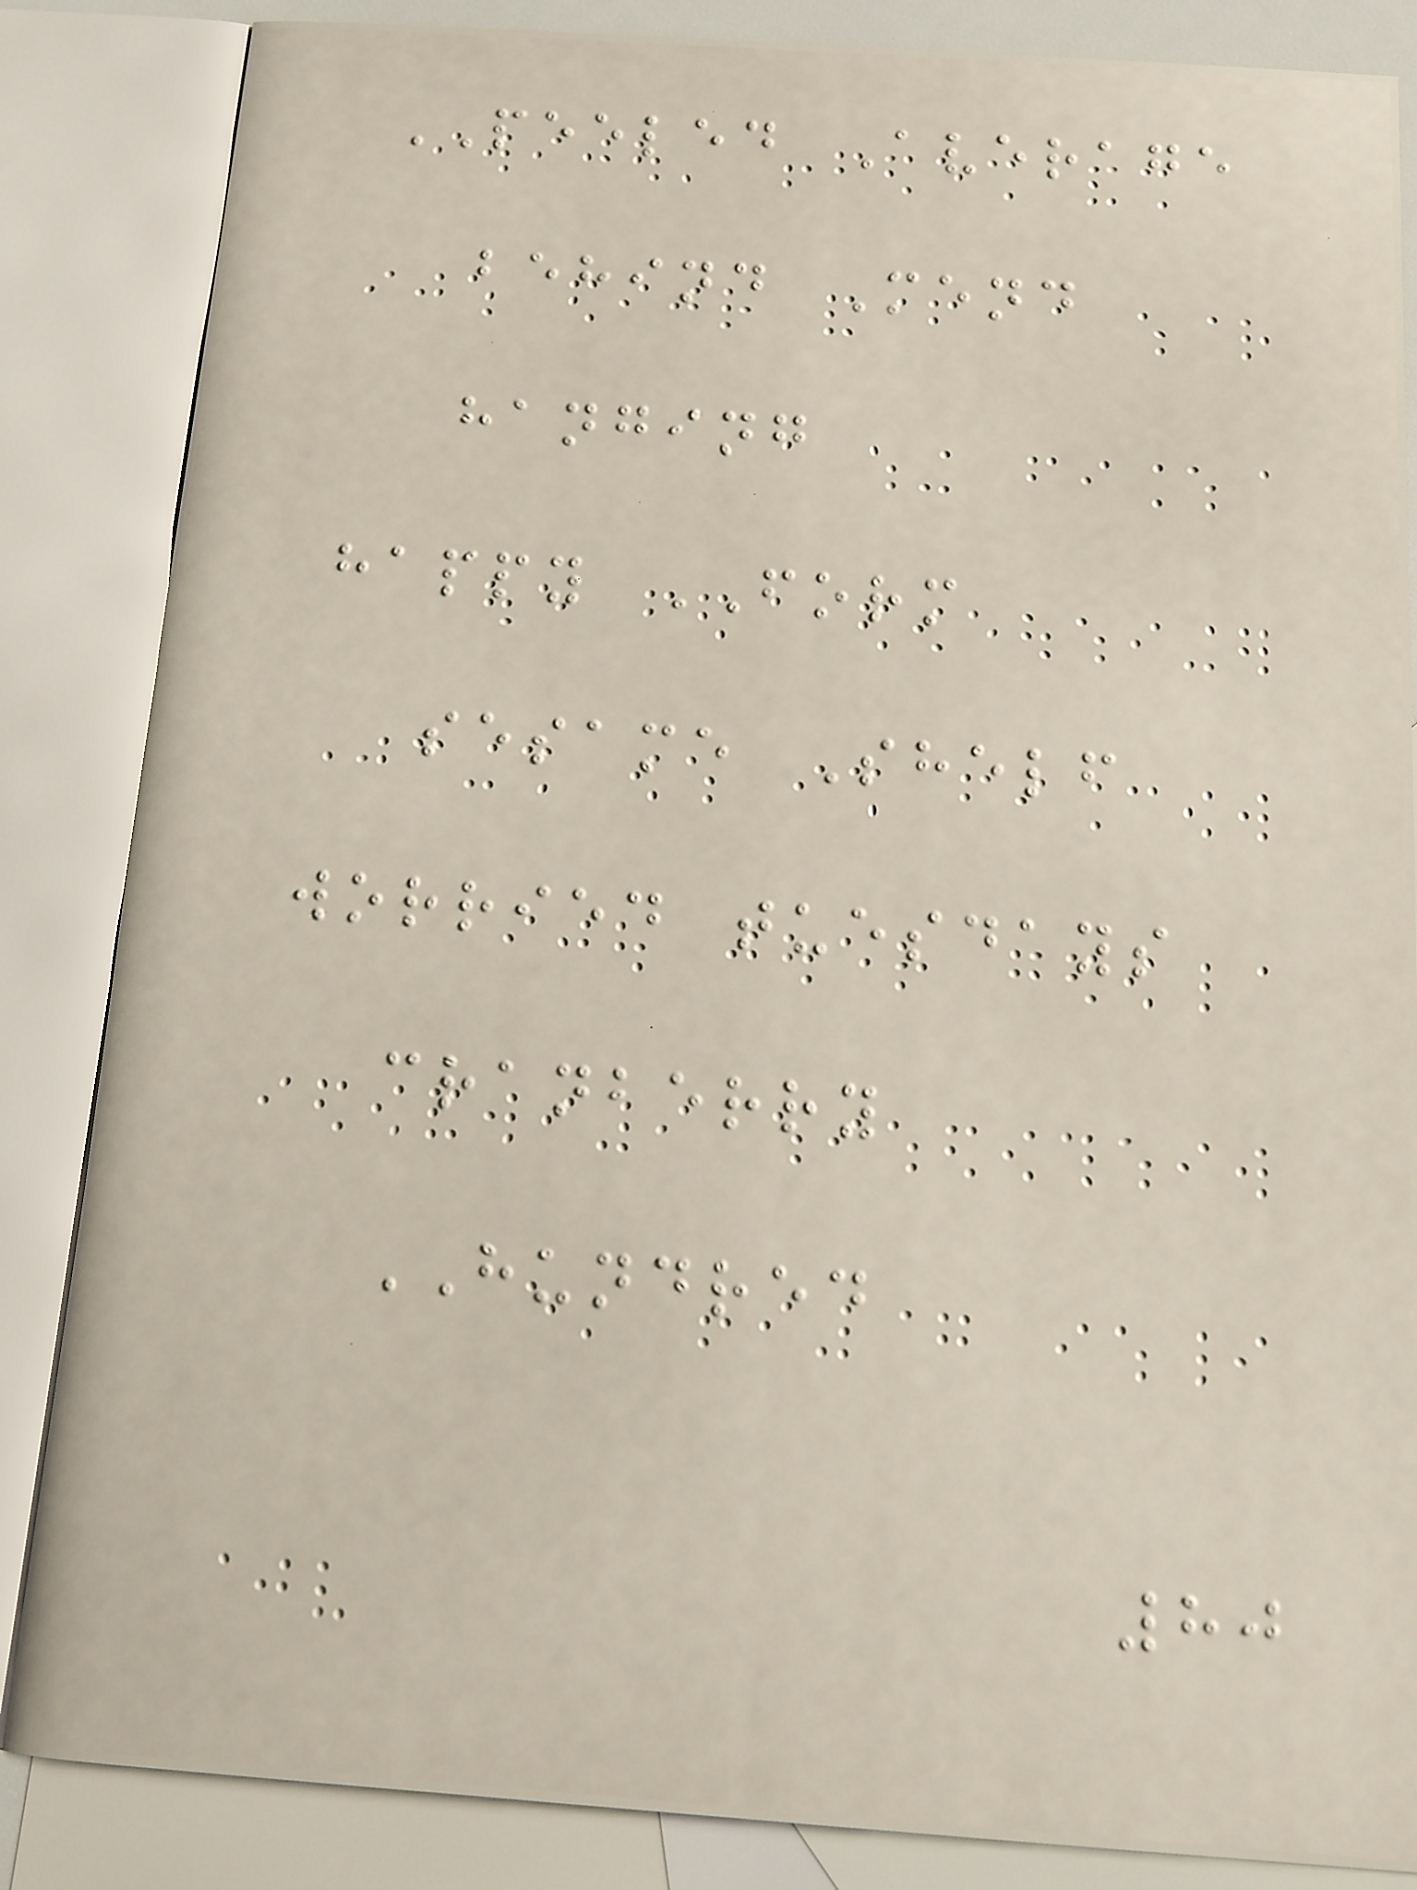PEELED Average
behind Mend
hanging
happy FORM
sesame Shelf
worried tuesdays
cranberry
HUNDRED
80
